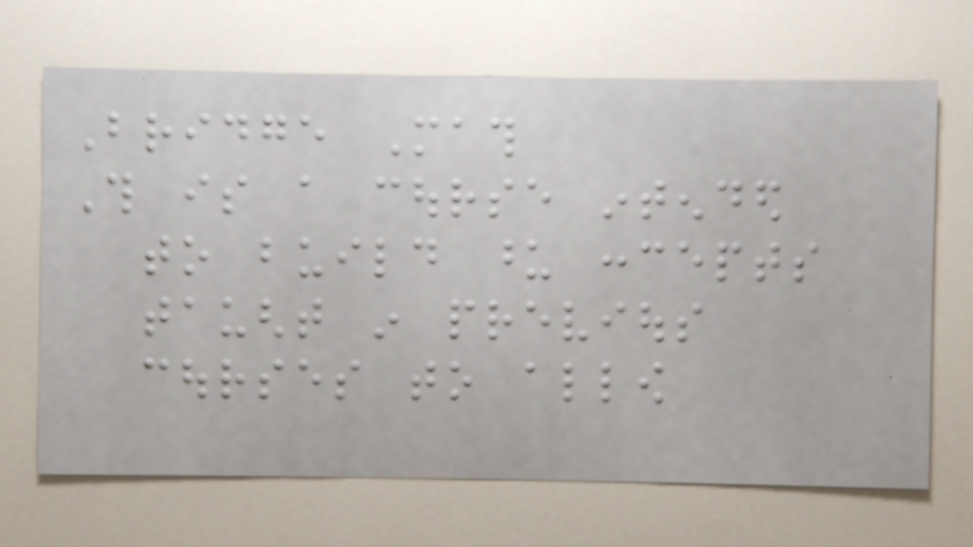Bridge Math
This is a course intended
to build upon concepts
taught in previous
courses to allow
